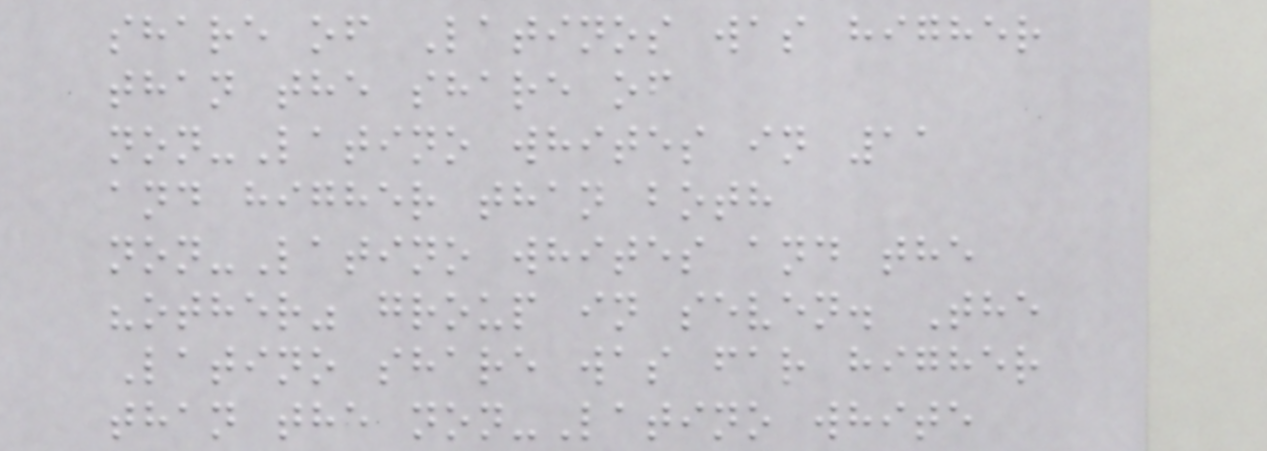share of Latinos was higher
than the share of
non-Latino whites in 11
and higher than both
non-Latino whites and the
"other" group in seven. The
Latino share was far higher
than the non-Latino white
